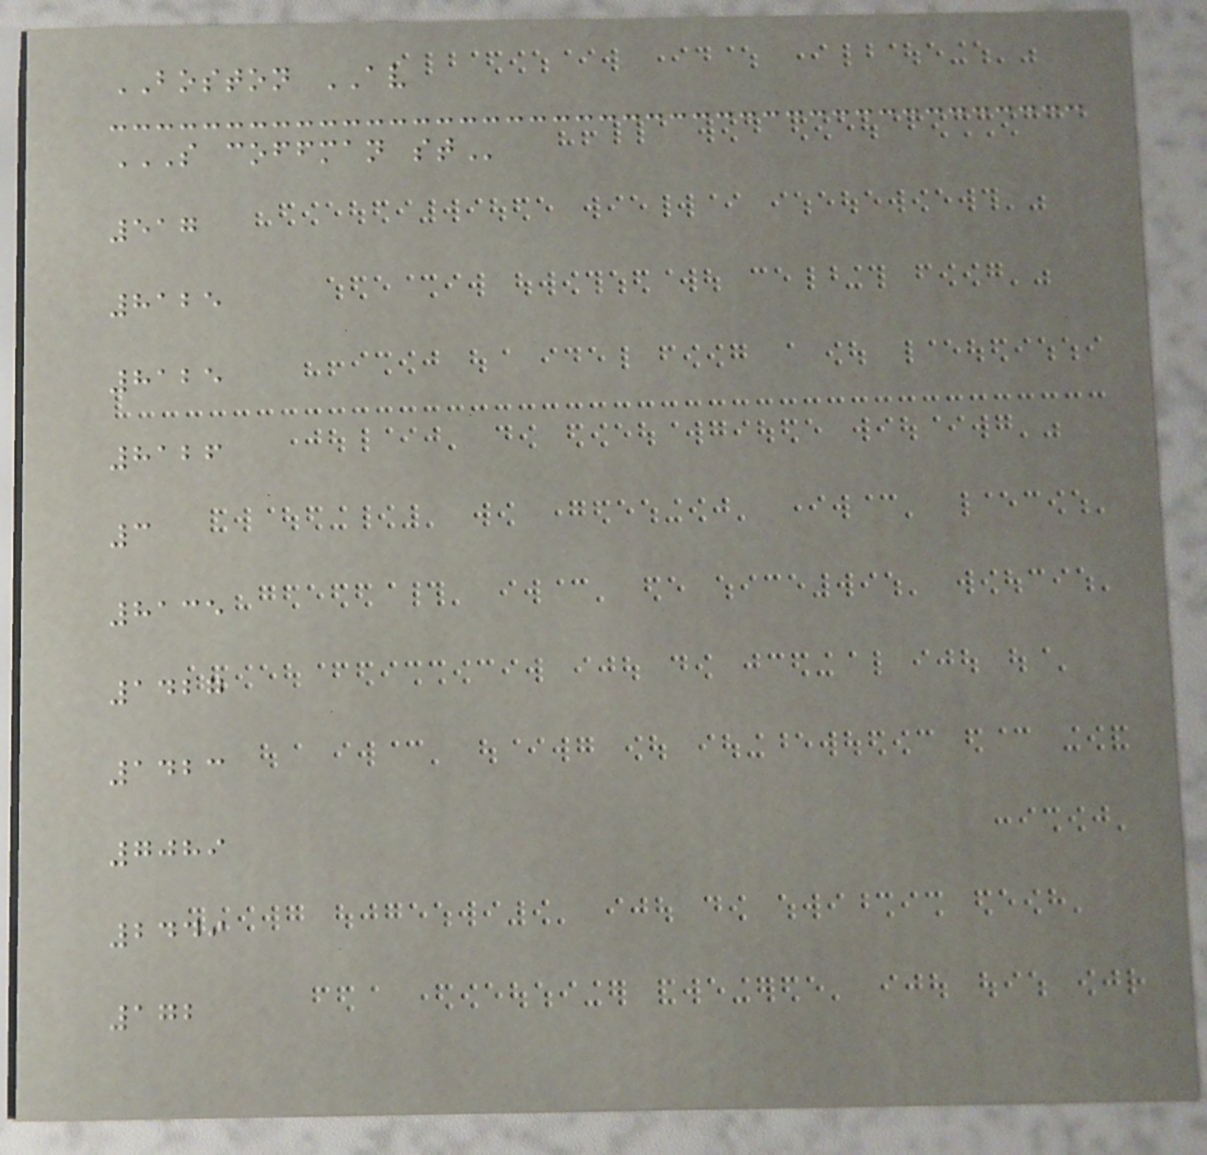BOSTON AV
S COFFMAN ST
517
8125
8125
8126
3
8135
1427
1423
7089
2449
172
